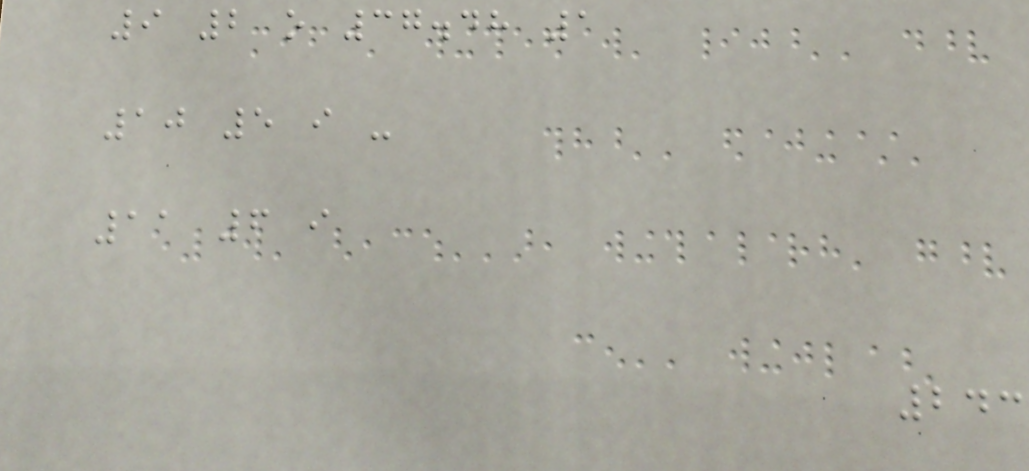9 2 o 37.48 1
10 5 i -
11 6 i
243
